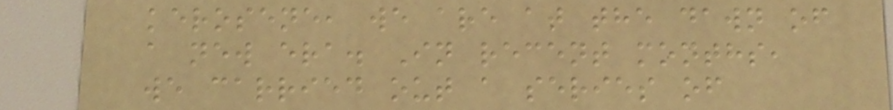kerosene, we are at the dawn of
a new era. In recent months,
we carried out a series of
